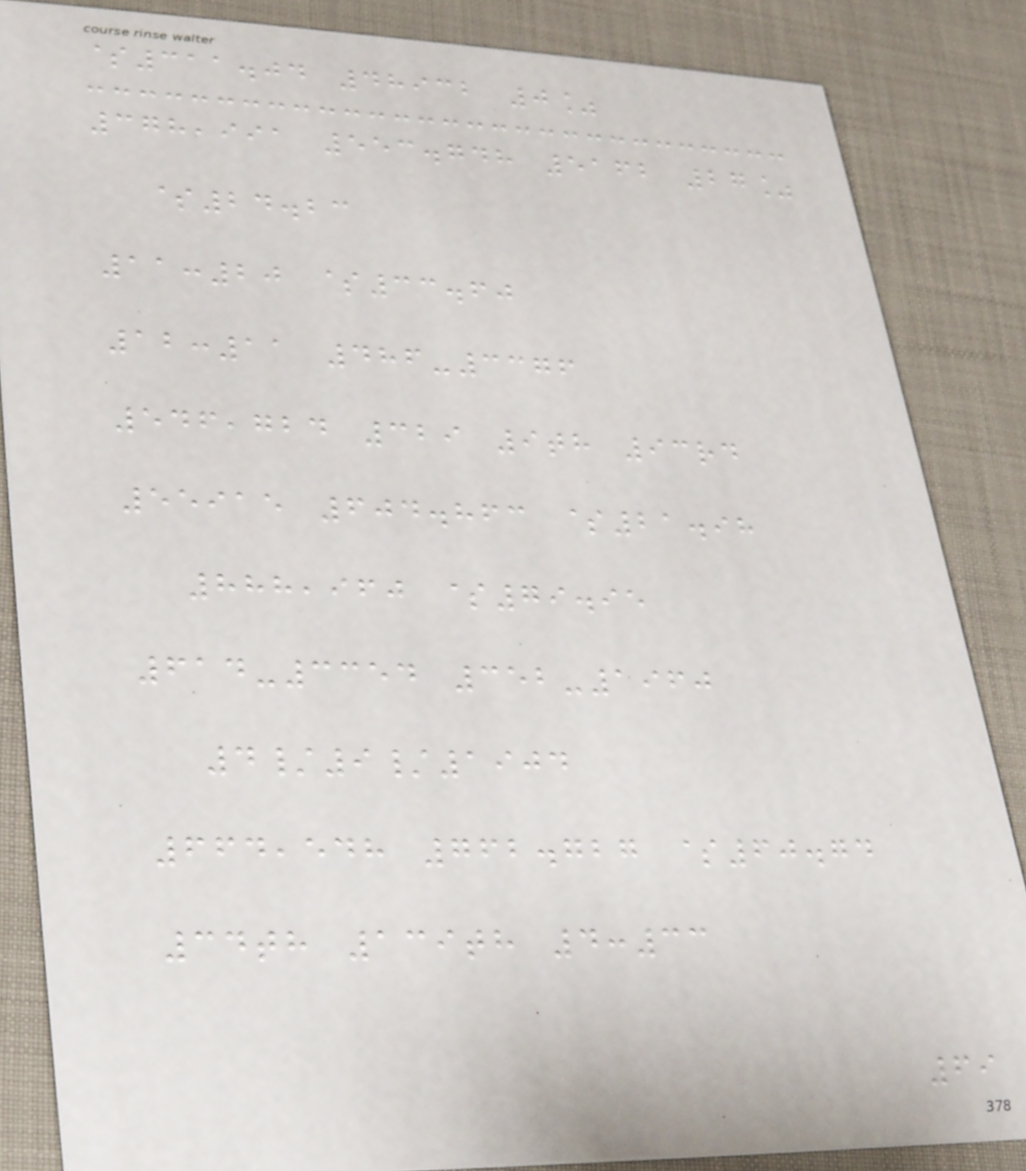$311.04 48932 0%
378,991 553.748 5162 27%
$24.23
11:20 $33.60
12:11 486-3376
546,724 329 9th 93rd
55915 604.863 $21.98
888,960 $79.95
614-3354 352-1960
4/9/1904
664,548 762.727 $60.74
34th 139th 4:33
69
